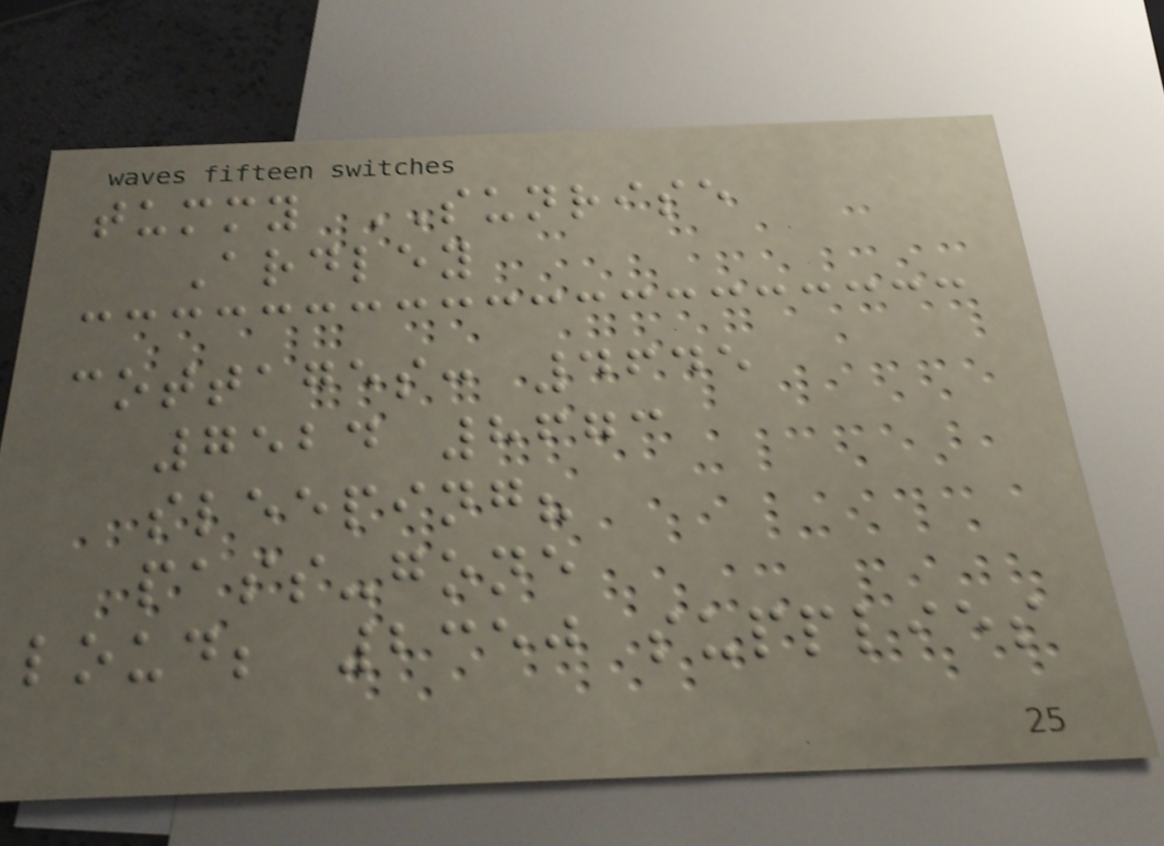tummy SUNRISE
Ardley
cottages: 4645
7524 8673
sleeping?
pass-gone
loud; 2350 supplies
